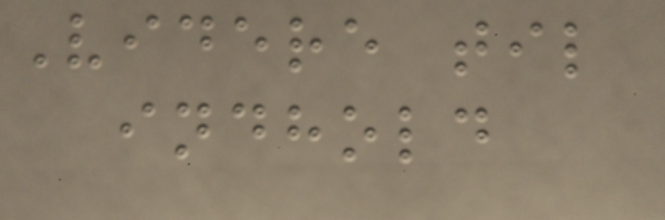Videre til
indhold
